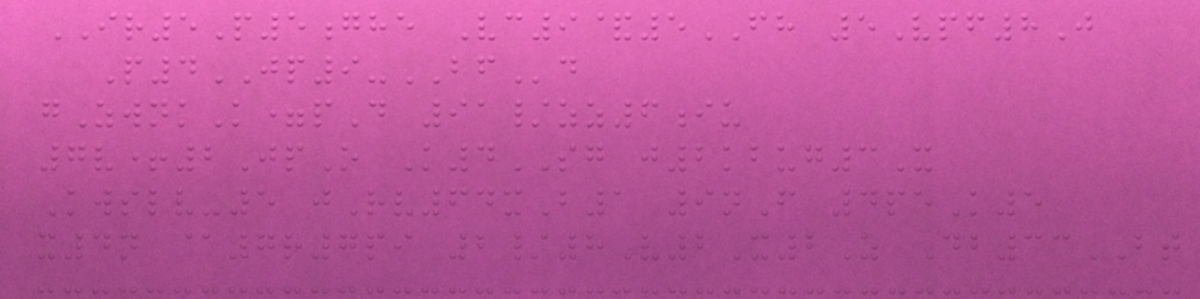IR5P5ghe Vc9&5FH 5Vpf8J
P4JP9-BFd
gZwnkK=pD 91/zz6iu
7v+2JpO K4SG j2kbug3X
Kwslv-5 jRv64xB1 9nF 4peK5
x4n @7r7pi 2/8V2X2Z Db33BT
